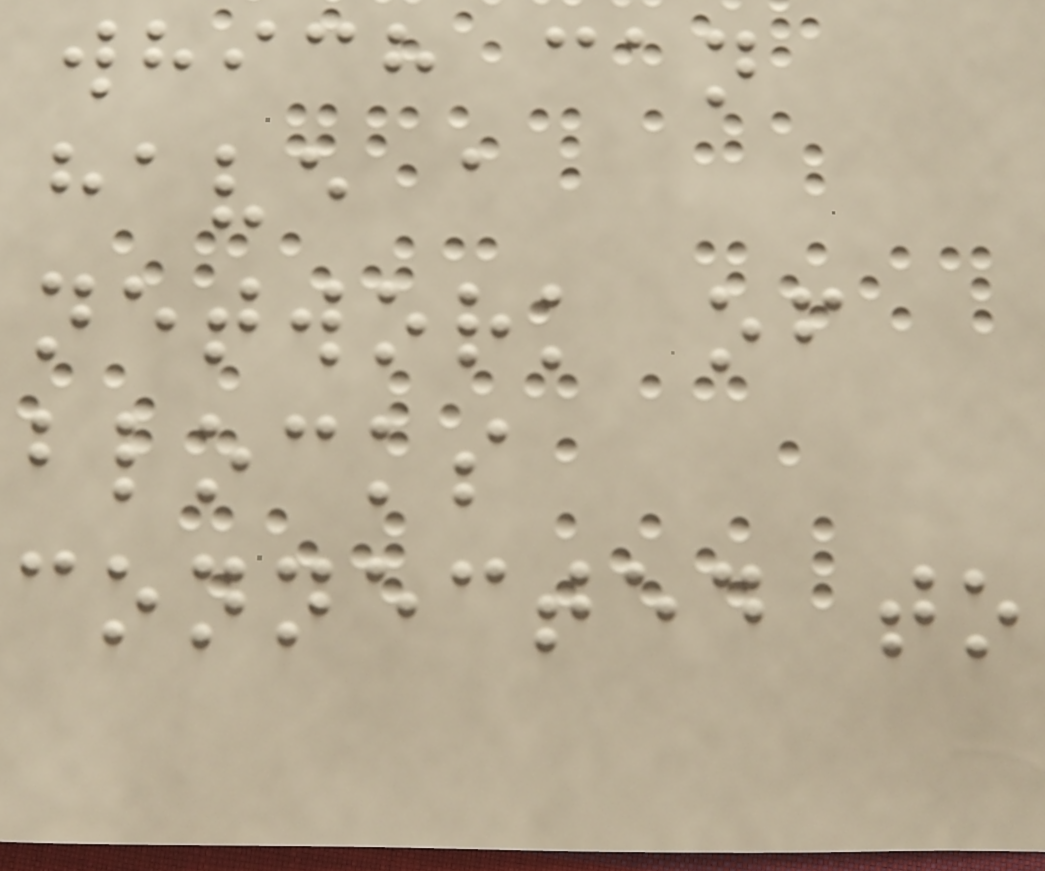which can
have a
network of
blocks
connected to
